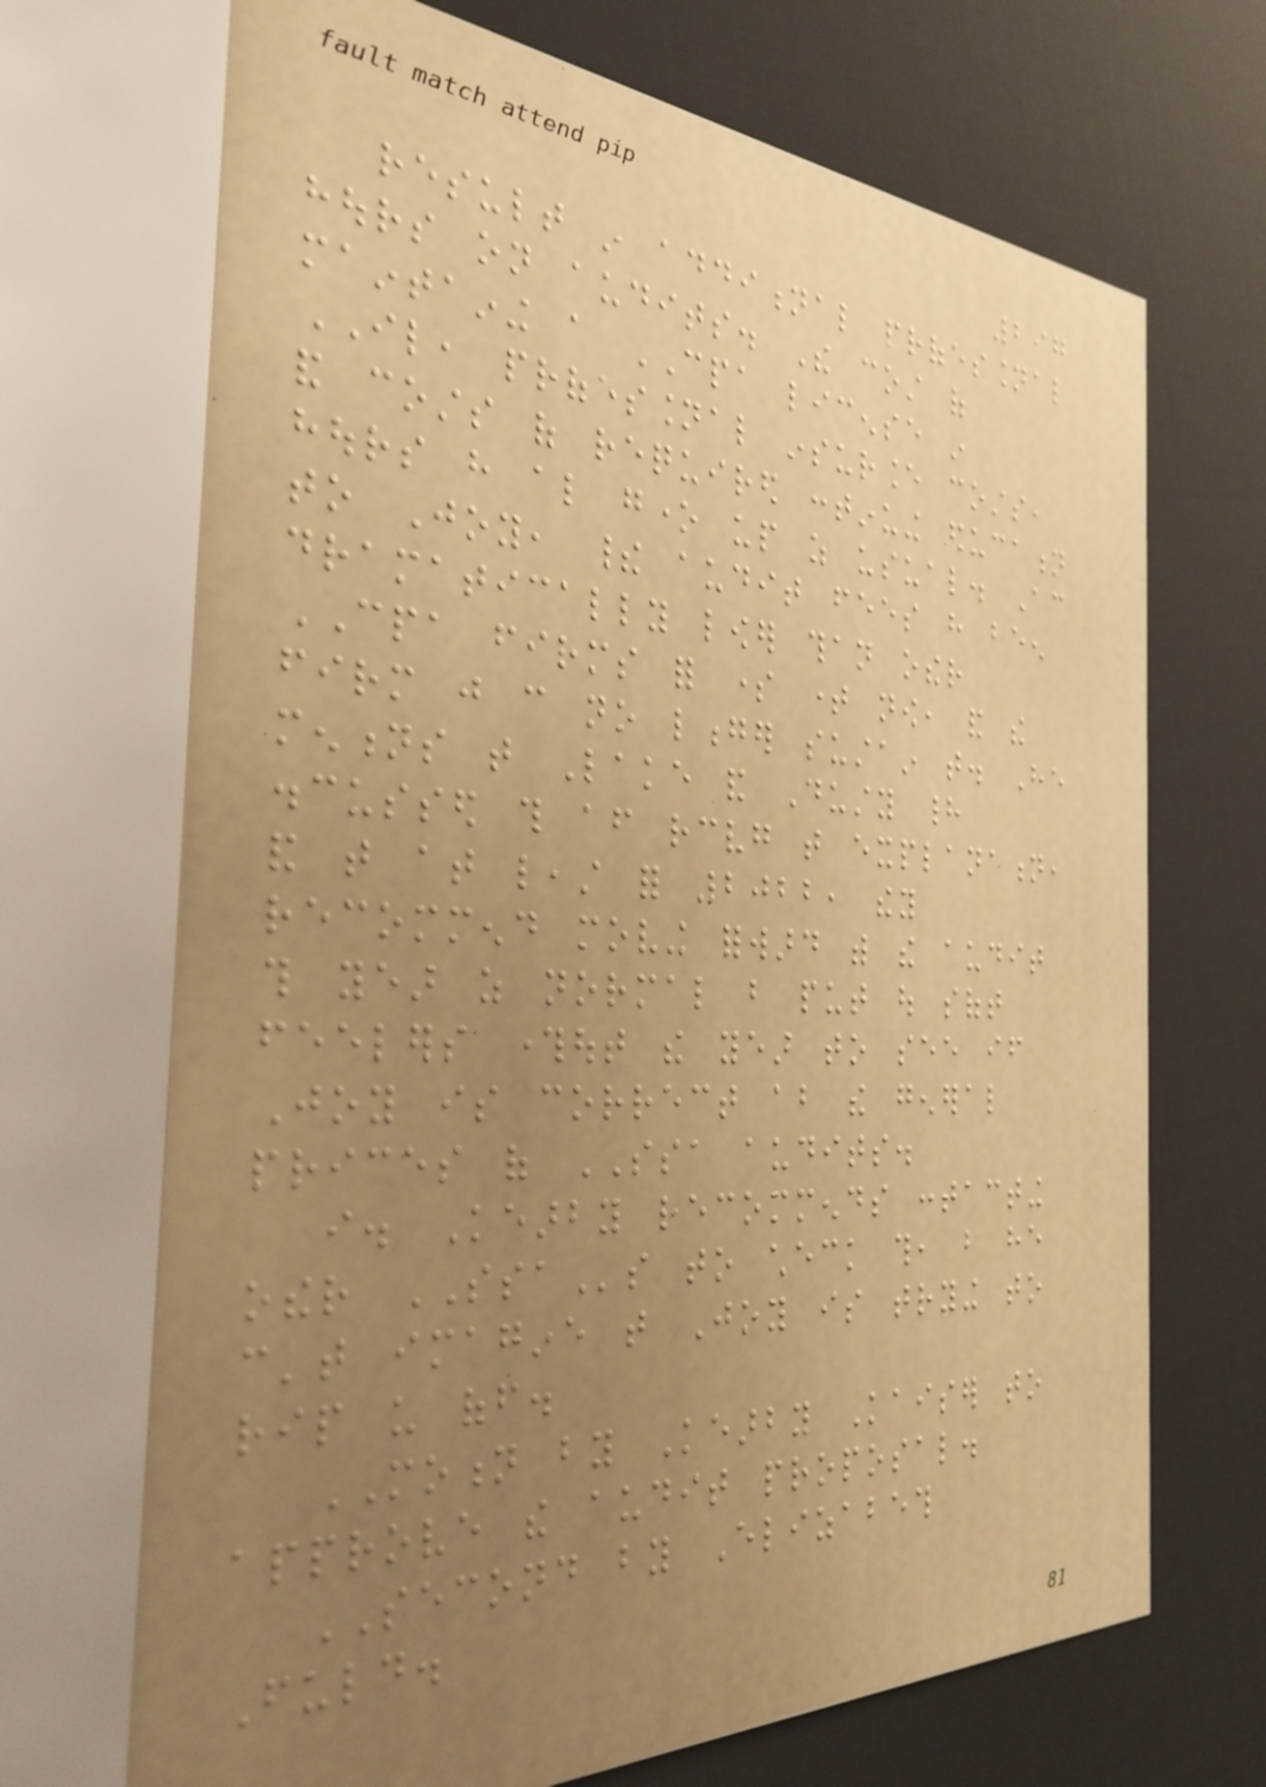297
result in additional professional
hours on audits. The cost of
maintaining a CPA license in
IL, professional insurance costs,
and costs of required continuing education
hours have also gone up as usual. According
to Joy, their audit fees have been
dramatically lower than other
CPA firms for some time now, and the
firm just can no longer sustain that. He
mentions that Lake and Dusty had
discussed this after receiving that explanation,
and that at least for 2022, they
recommend moving forward with the audit
this year as normal but put out soft
feelers throughout the year to see if
Joy is correct about the general
prices of SSA audits.
i. Kearby recommends contacting
other SSAs to check this, but he
can't imagine that Joy is trying to
rip us off.
MOTION by Kearby Kaiser to
approve the audit proposal.
SECOND by Elizabeth
Fuld.
